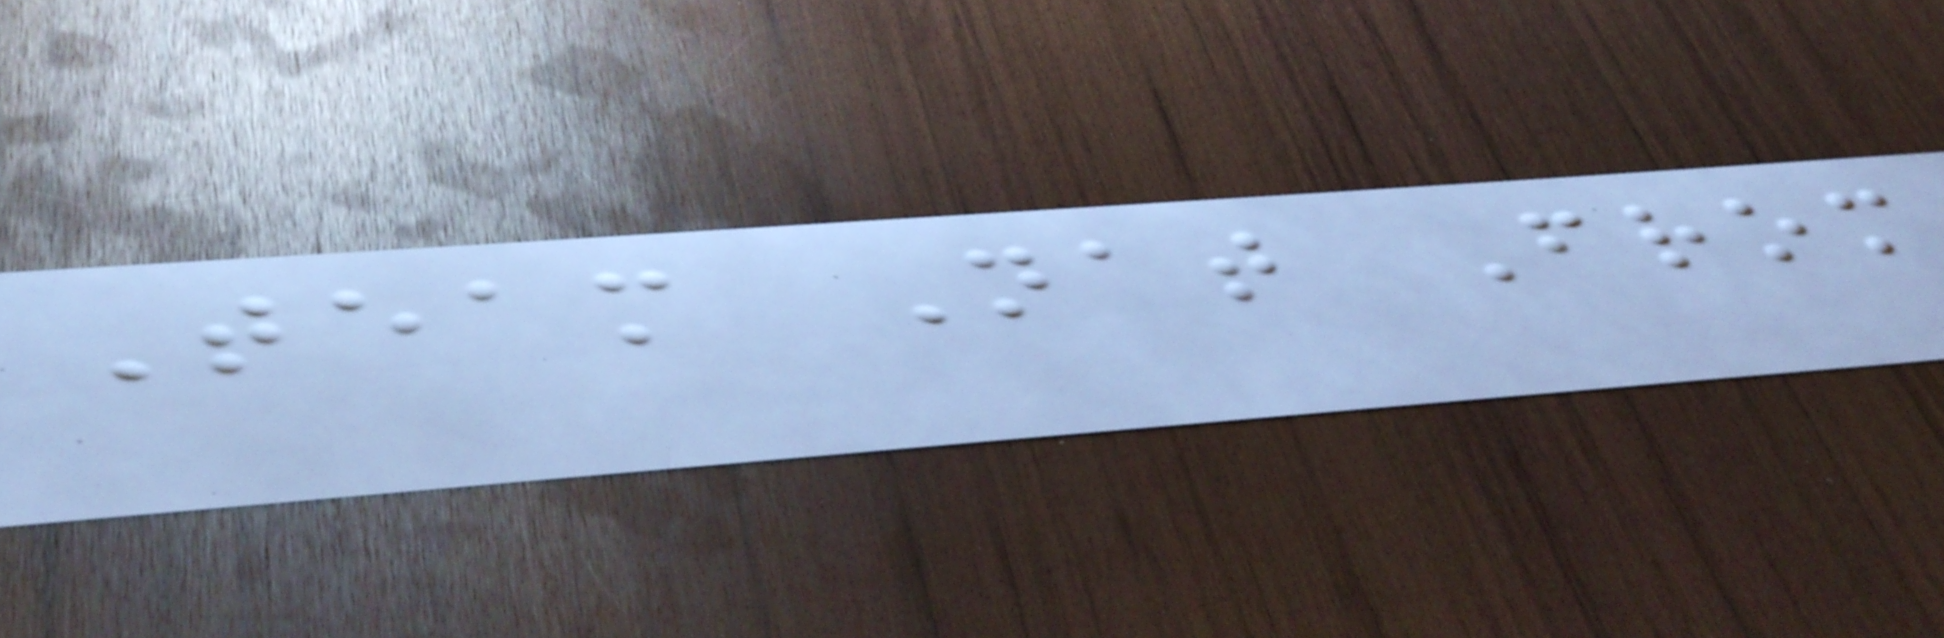Team Nat From
